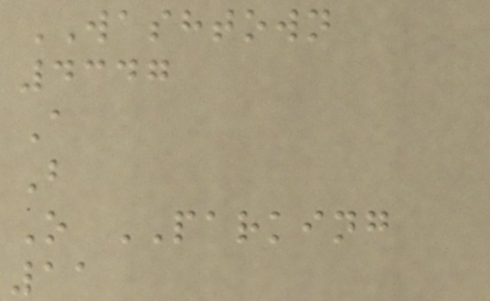WASHTOWN
4347
A
B
O PARKING
11
